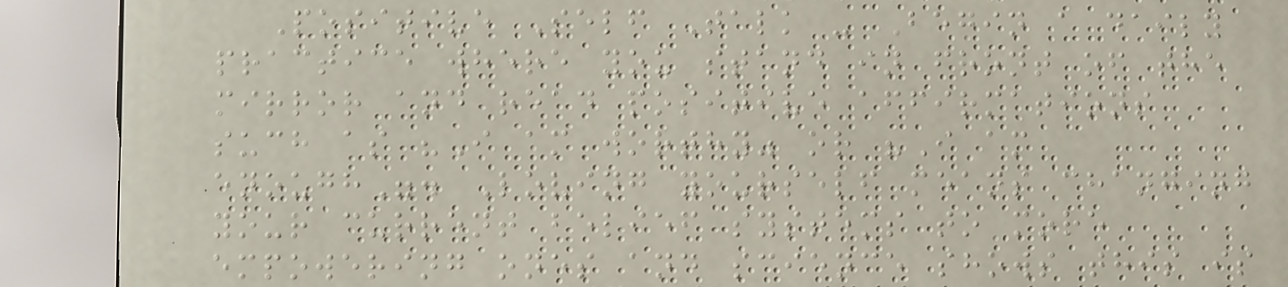Positive Self Talk - Begin a daily
practice where you stand in front of the
mirror and read positive affirmations
such as "I am worthy" or "I am
enough". Loving yourself means changing
your current belief systems to more
empowering ones and science shows this is
